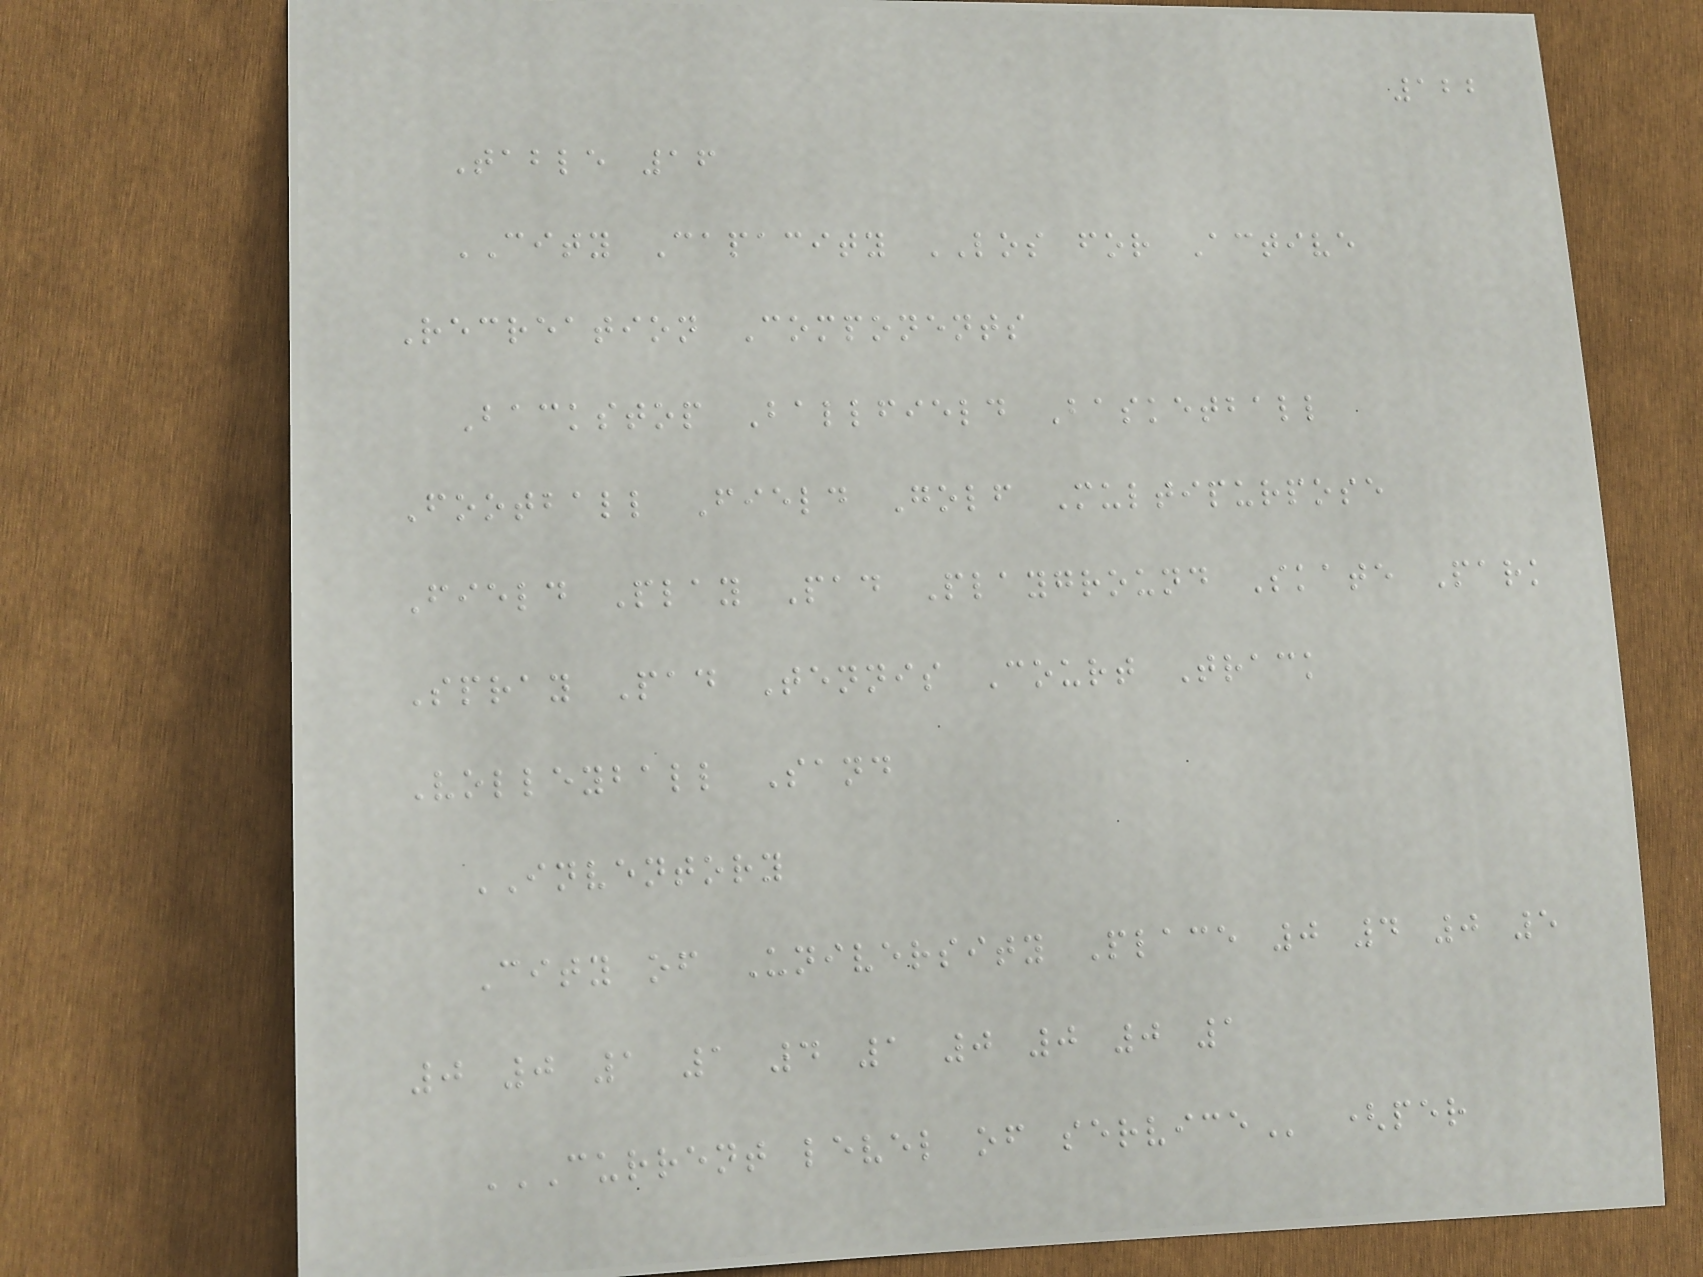122
Table 16
CITY Capacity LOS for Active
Recreation Components
Backstop Ballfield Basketball
Football Field Golf Multipurpose
Field Play Pad Playground Skate Park
Spray Pad Tennis Court Track
Volleyball Sand
INVENTORY
City of University Place 0 4 0 5
0 0 1 1 4 1 0 0 0 1
CURRENT LEVEL OF SERVICE (per
